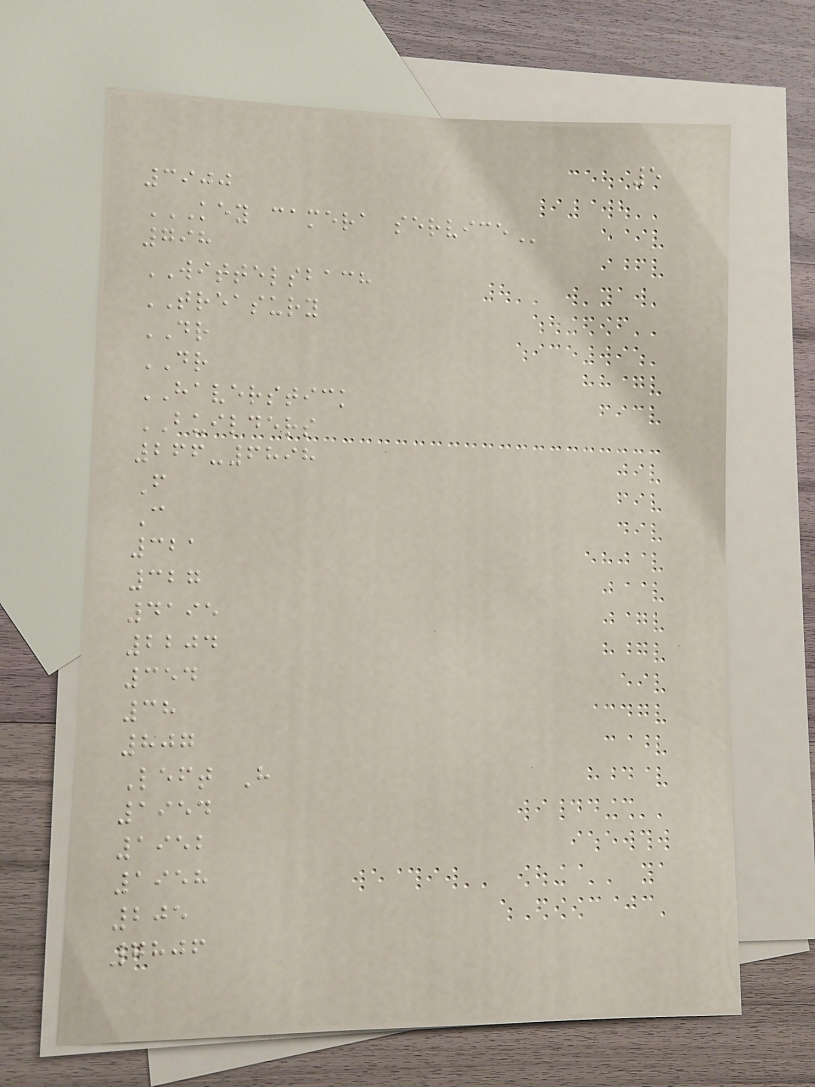5
3900
KEY CAMERA SERVICE
798
WITTELSBACH
TREASURY
DR
DR
HAVERSTICK
BUILDERS
266-6898
F
C
321
327
4195
2204
354
38
807
Left H
1954
1952
1958
205
7806
